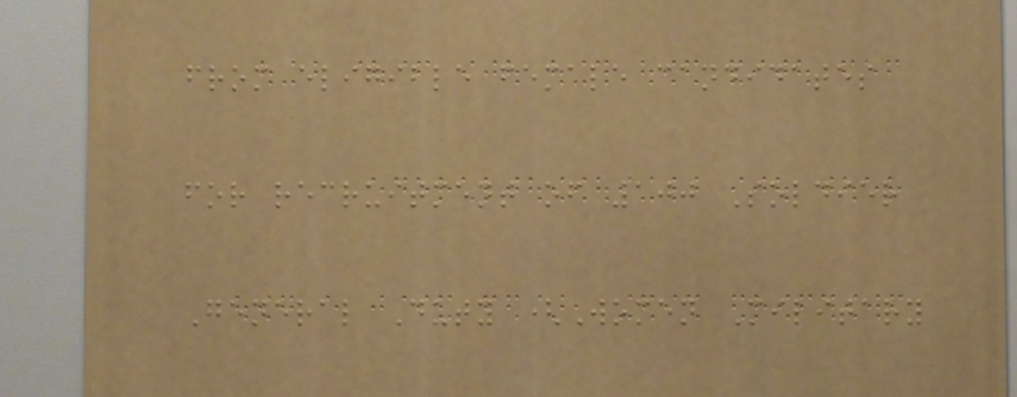from eligible female candidates
for recruitment of 100 Soldier
General Duty (Women Military
